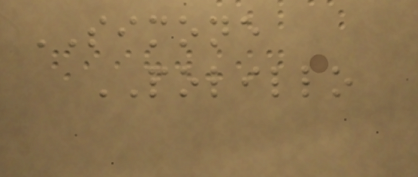SIMONE
POLILLO
